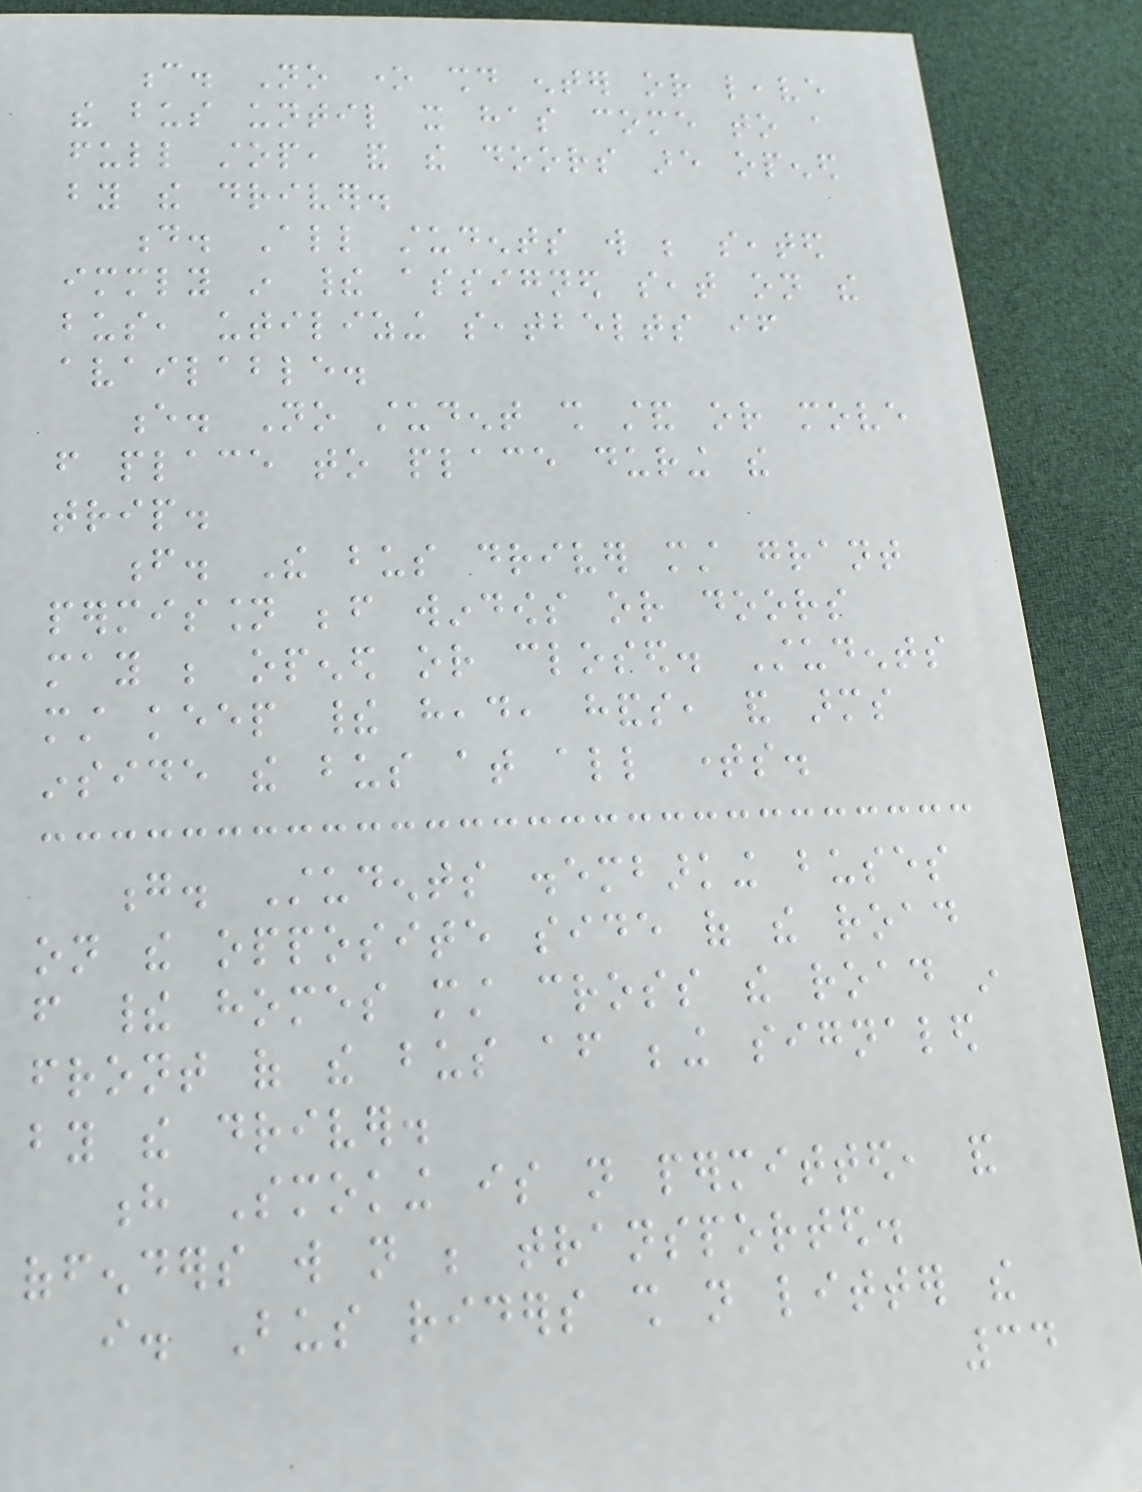c. No one should enter or leave
the bus until it has come to a
full stop, and the doors are opened
by the driver.
d. All students will be seated
immediately in their assigned seat on the
bus, utilizing seatbelts if
available.
e. No student shall stand or move
from place to place during the
trip.
f. The bus driver must grant
permission before windows or doors
may be opened or closed. Students
must keep their head, hands, and arms
inside the bus at all times.
g. Students disembarking buses
on the opposite side of the road
from their homes must cross the road in
front of the bus after being signaled
by the driver.
h Smoking is not permitted, and
offenders will not be transported.
i. Bus riders shall not litter the
34
